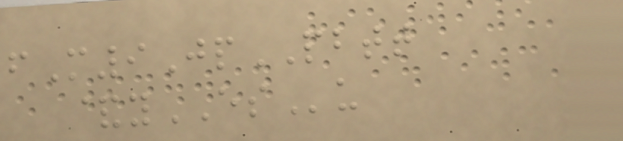fM9JpPBTT
&yESu
